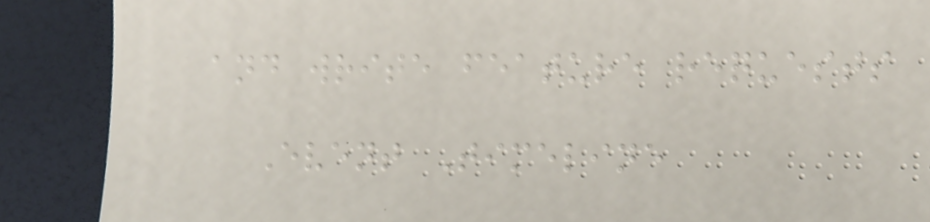and write feature requests
Event Timeline
